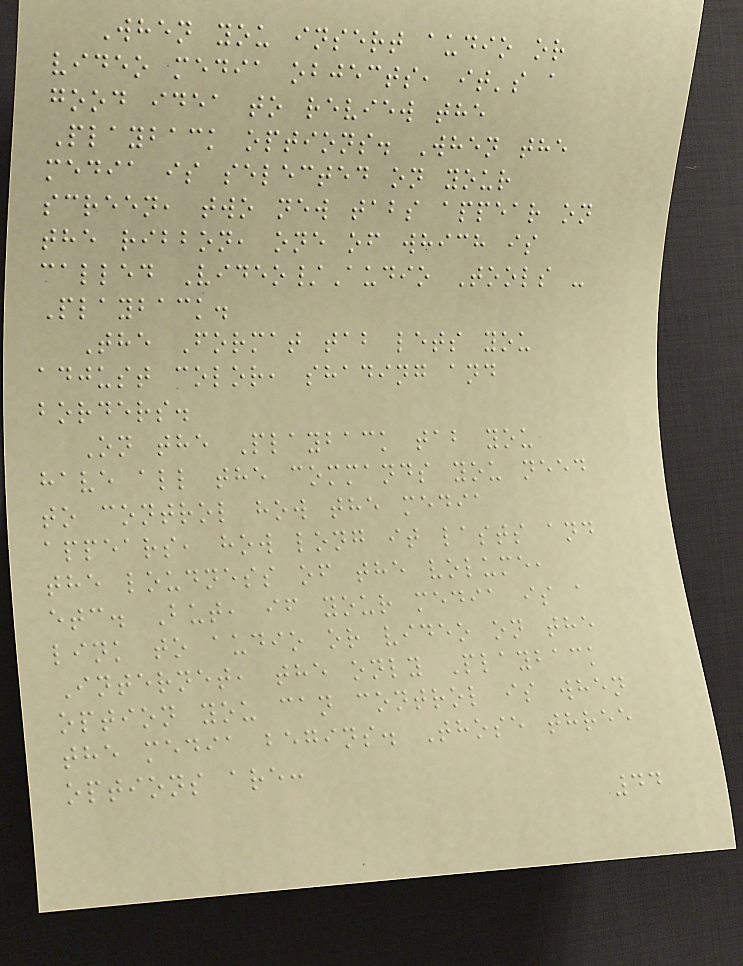When you insert audio or
video media objects, it's a
good idea to review the
Playback options. When the
media is selected on your
screen, two new tabs appear on
the ribbon, one of which is
called Video/Audio Tools -
Playback.
The Format tab lets you
adjust color, shading and
borders.
On the Playback tab you
have all the commands you need
to control how the media
appears, how long it lasts and
the loudness of the volume,
etc. But, if your media is a
link to audio or video on the
Internet, the only Playback
option you can control is when
the media begins. Those three
options are:
44
